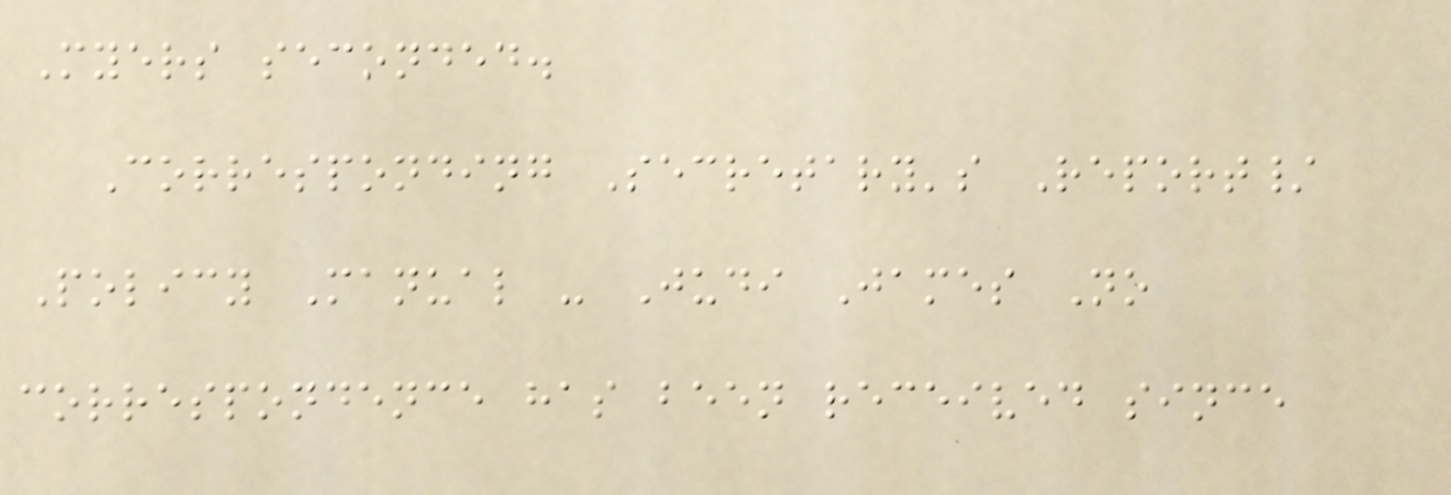Myers seconded.
Corresponding Secretary's Report/
Policy Manual - Judi James No
correspondence has been received since
